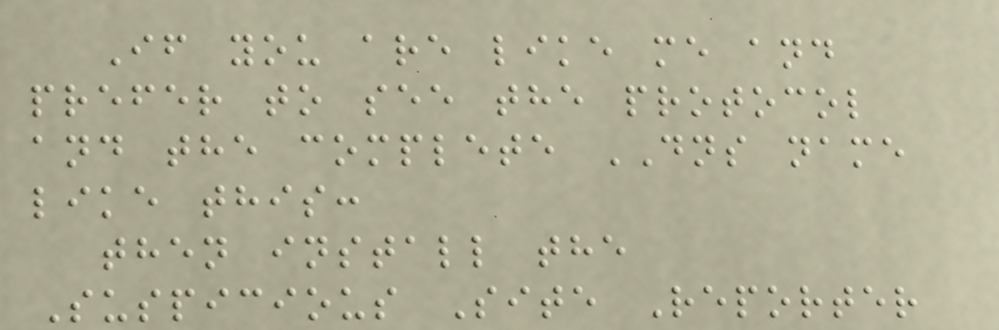If you are like me and
prefer to see the protocol
and the complete DNS name
like this:
then install the
Suspicious Site Reporter
